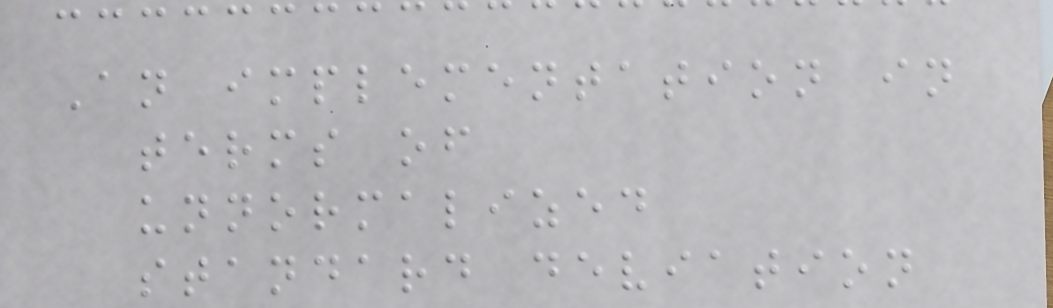An implementation in
terms of
unnormalized
standard deviation
